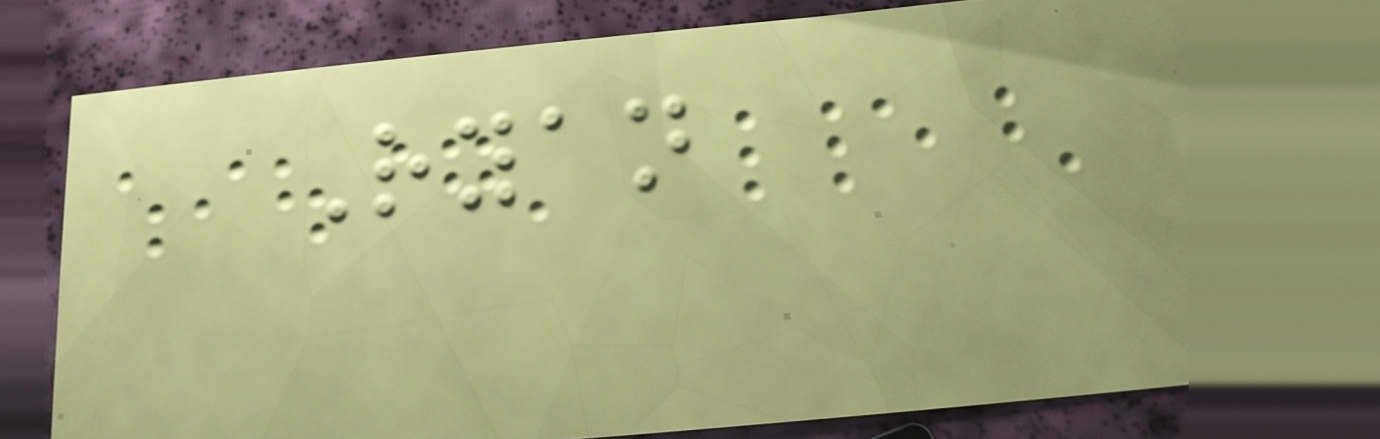Ryan
